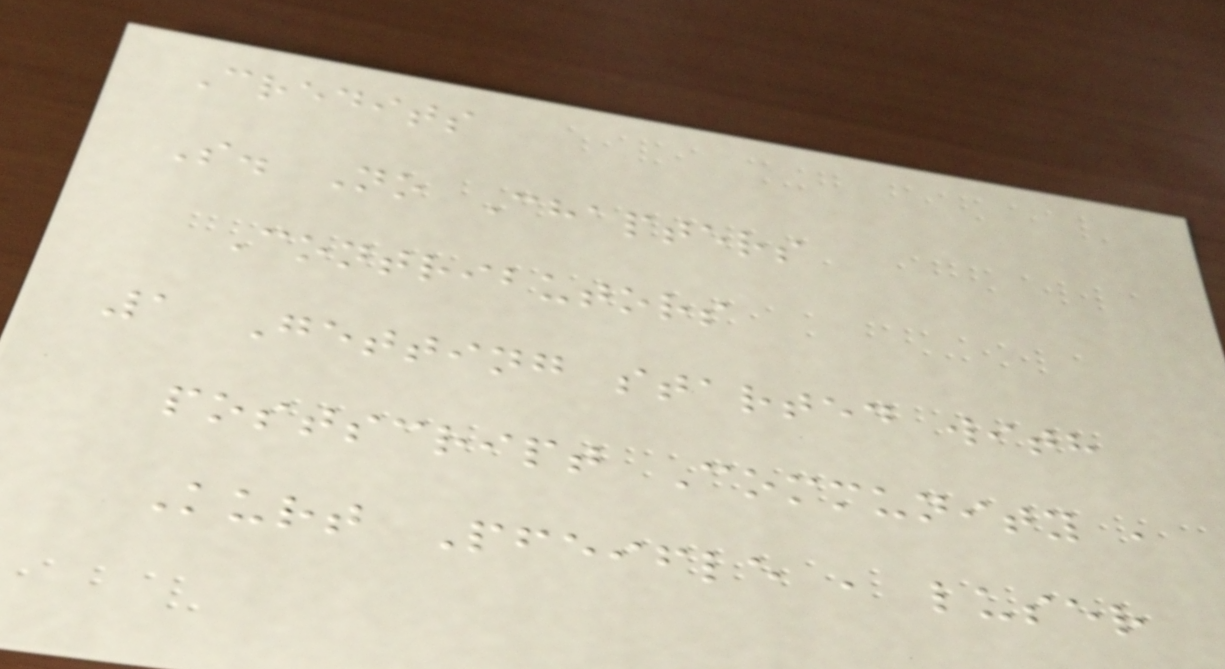Credits
S. No Chapters
Contributors
1 Getting started with
postscript Community ,
Kurt Pfeifle , luser
